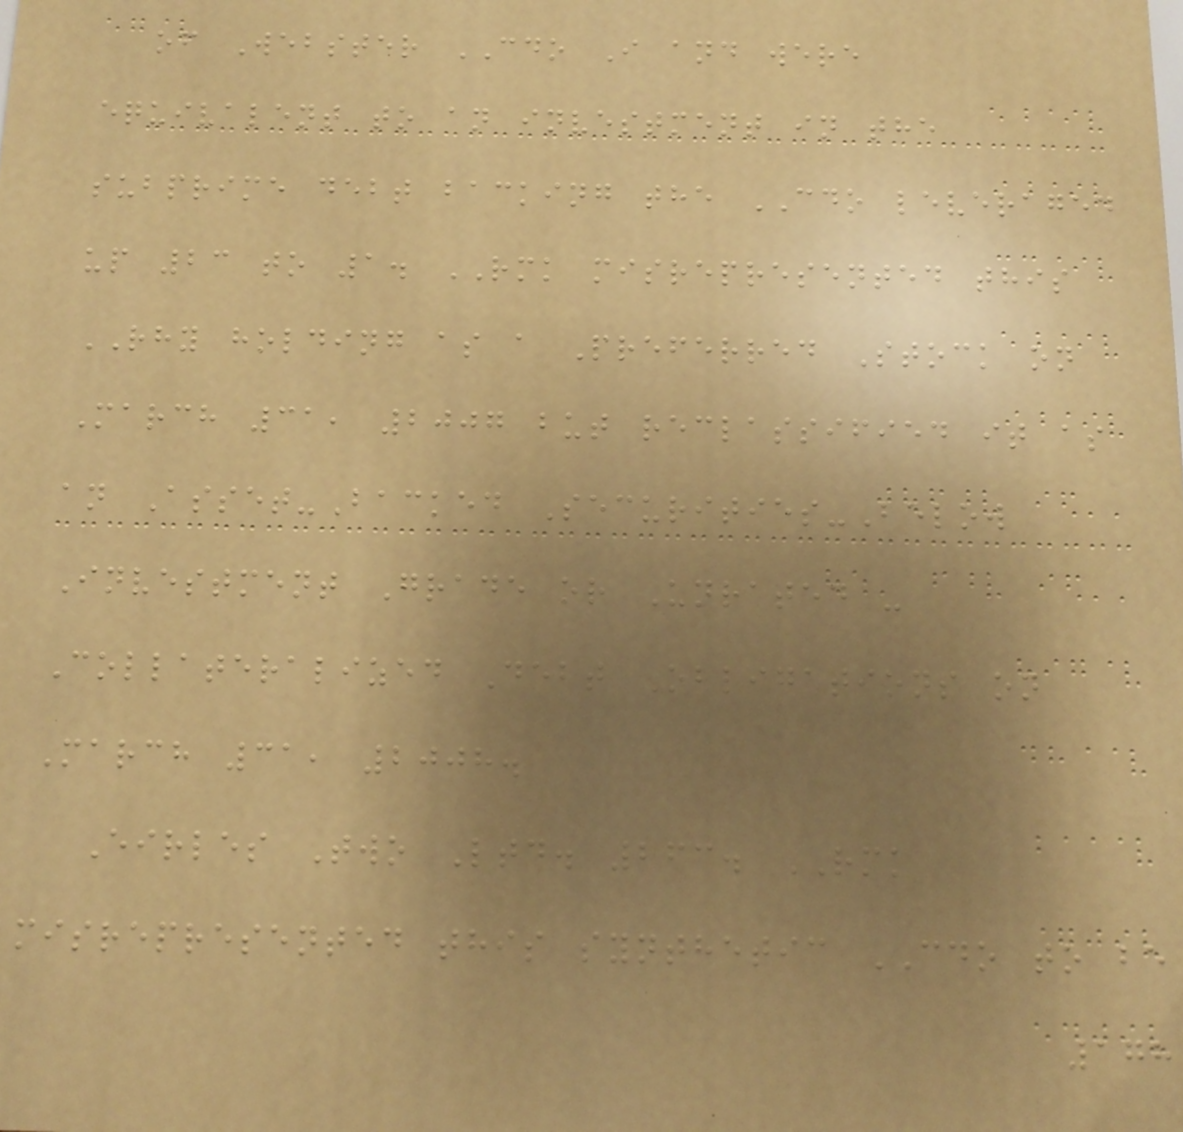of Webster CDO I and were
equivalent to an investment in the
subprime debt backing the CDO leveraged
up 23 to 1. RMK misrepresented this
RHY holding as a Preferred Stock on
March 31, 2007 but reclassified it as
an Asset-Backed Securities-Below
Investment Grade or Unrated -
Collateralized Debt Obligations on
March 31, 2008.
Eirles Two Ltd. 263. RMK
misrepresented this synthetic CDO to be
178
